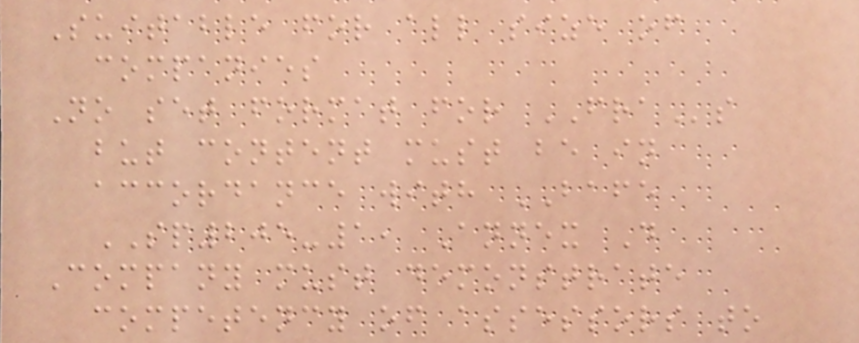Suitable for all size of
companies
No set format for FRAs
but content must be in
accordance with BAFE
SP205-1, Annex D
Company must demonstrate
competency of assessors to
